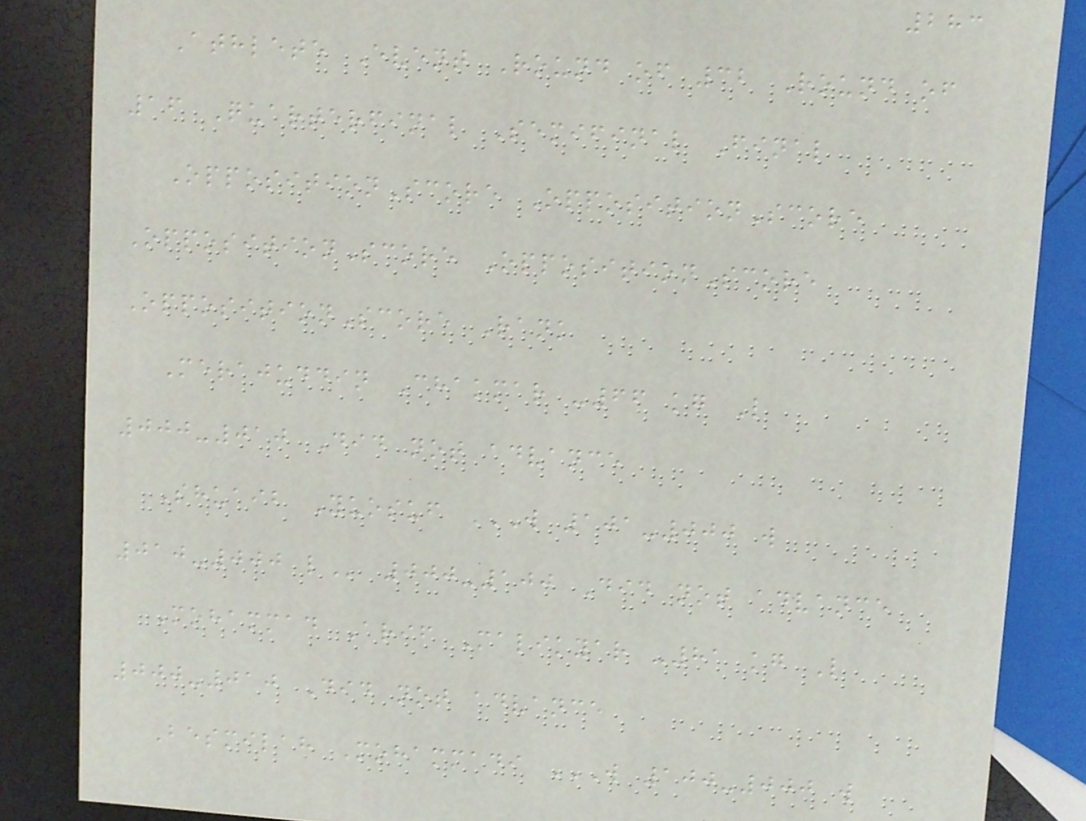283
Athlete Event Round of 32 Round of
16 Quarterfinal Semifinal Final
OppositionScore OppositionScore
OppositionScore OppositionScore
OppositionScore Rank
Merajuddin Chakmar -66 kg L
000-010 Did not advance
Shuaib Yuosuf W 101-000 W
010-000 L 000-100 Did not advance
Mohammad Arif Malikyar -81 kg L
000-010 Did not advance
Besmilah Mohammadi W 100-000 W
